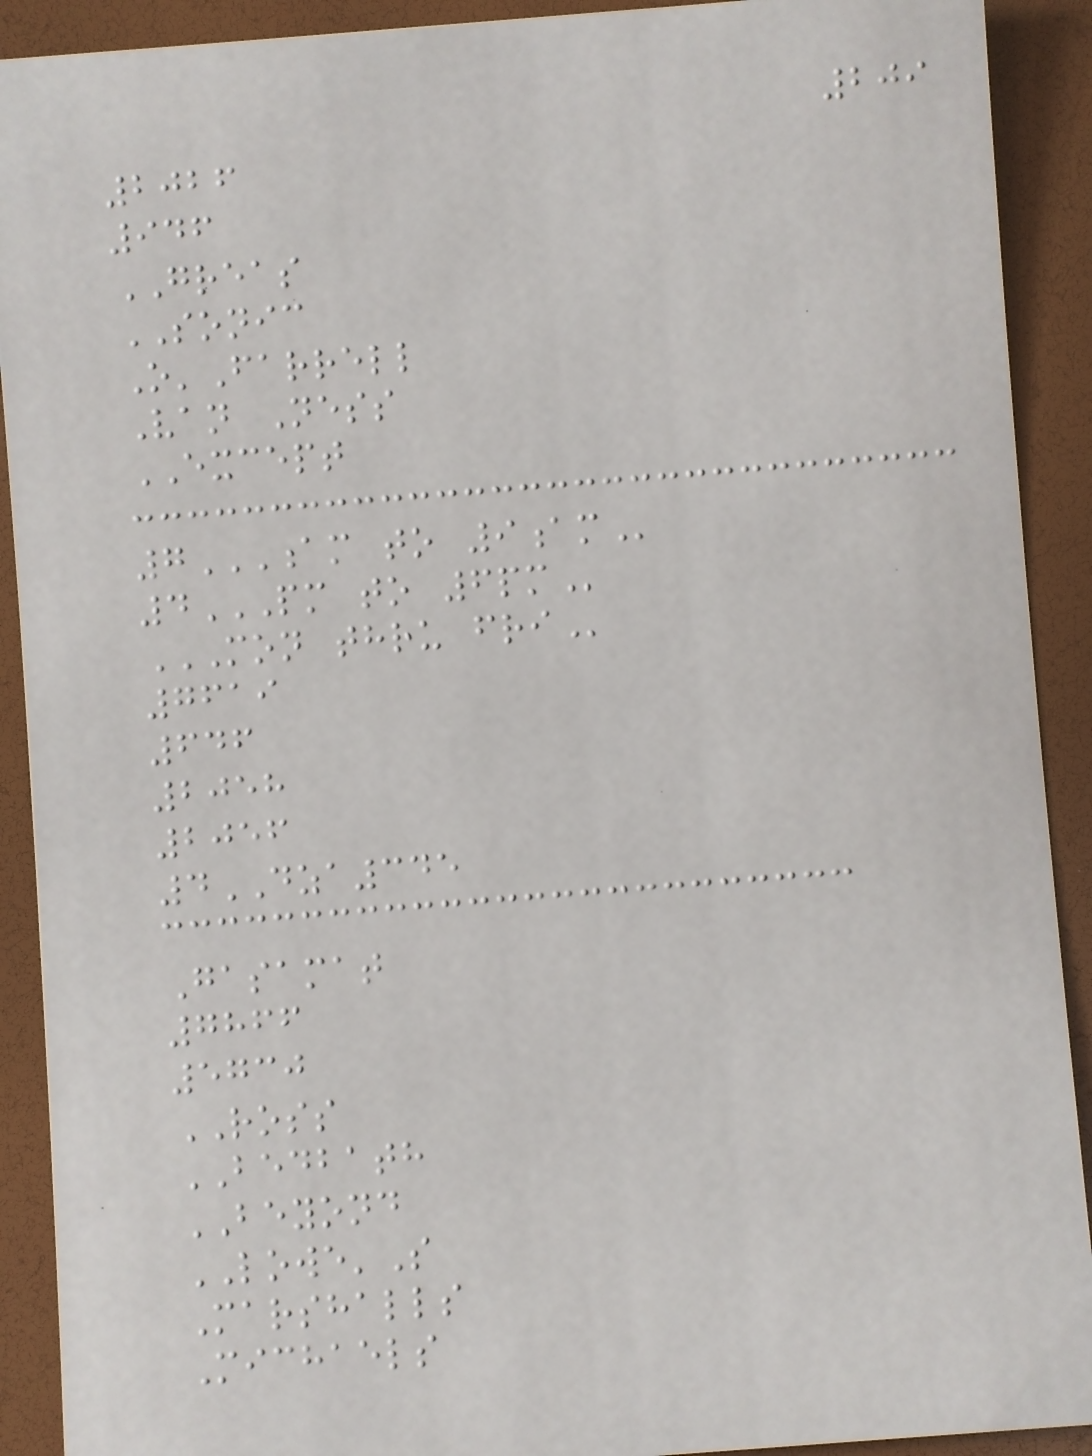209
2026
946
GREAS
SONIC
O'Farrell
Van Ness
EXCEPT
7AM TO 9AM
4PM TO 6PM
MON THRU FRI
7619
646
2058
2056
4DZA345
Gasamat
7866
5730
ROSS
BEDBATH
BEYOND
LOWE'S
Marshalls
Michaels
